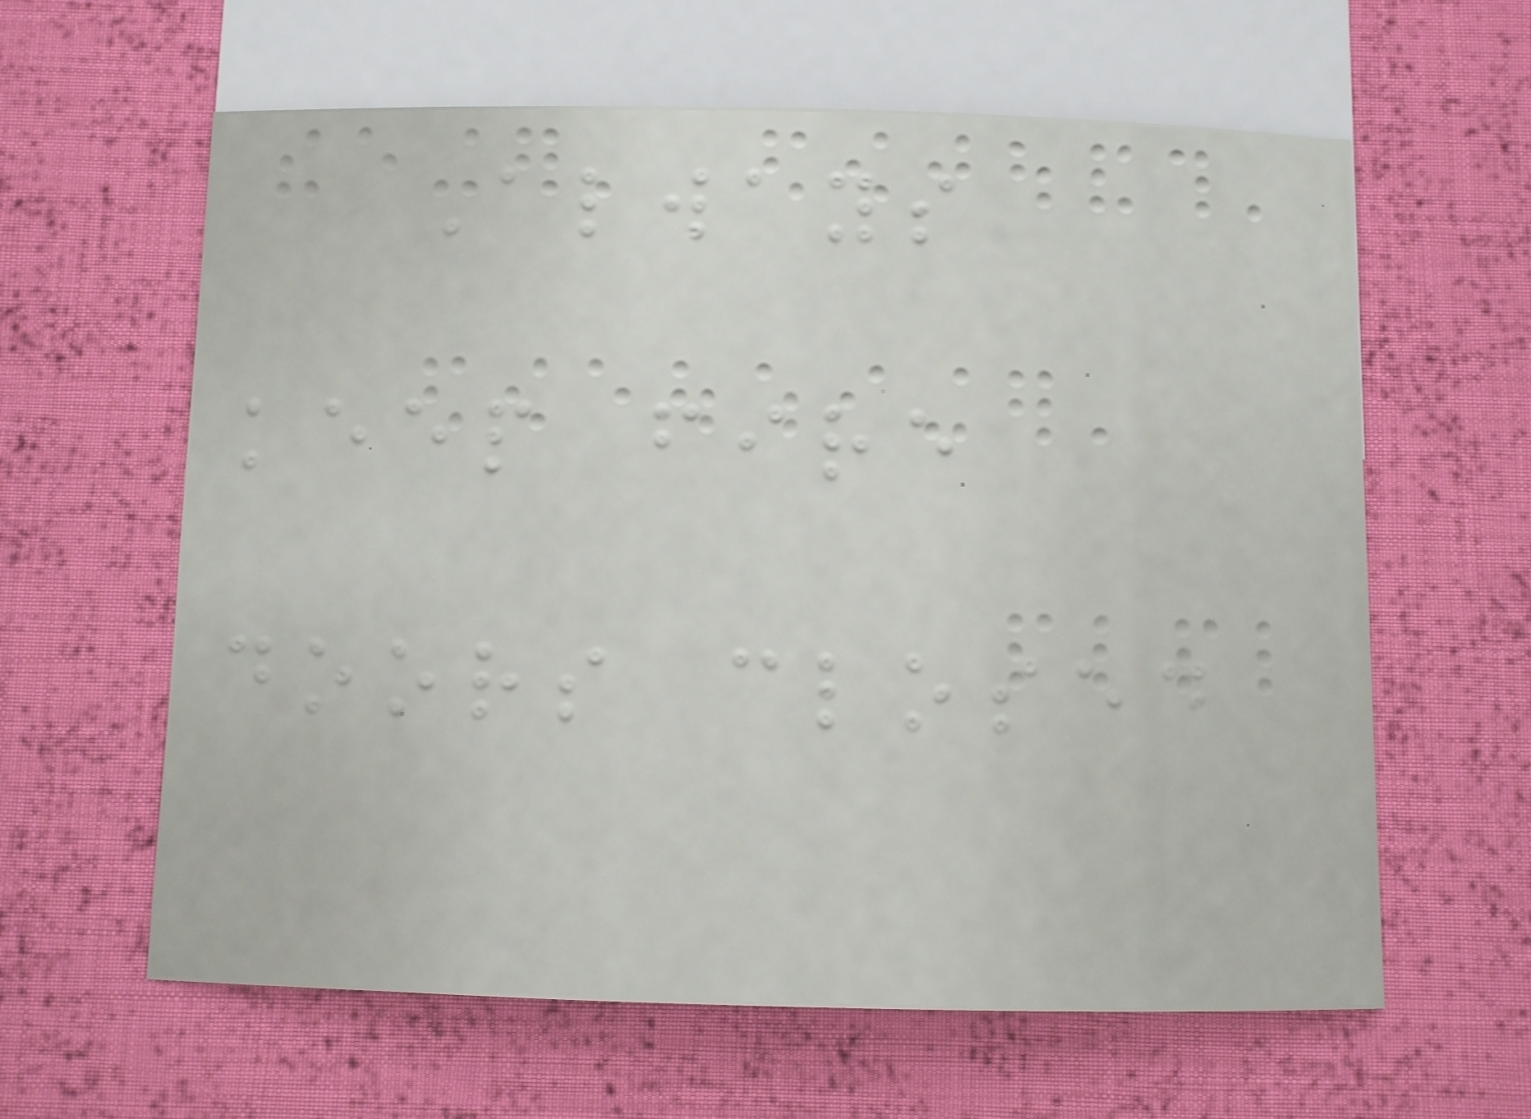Always
keep fire
doors closed
